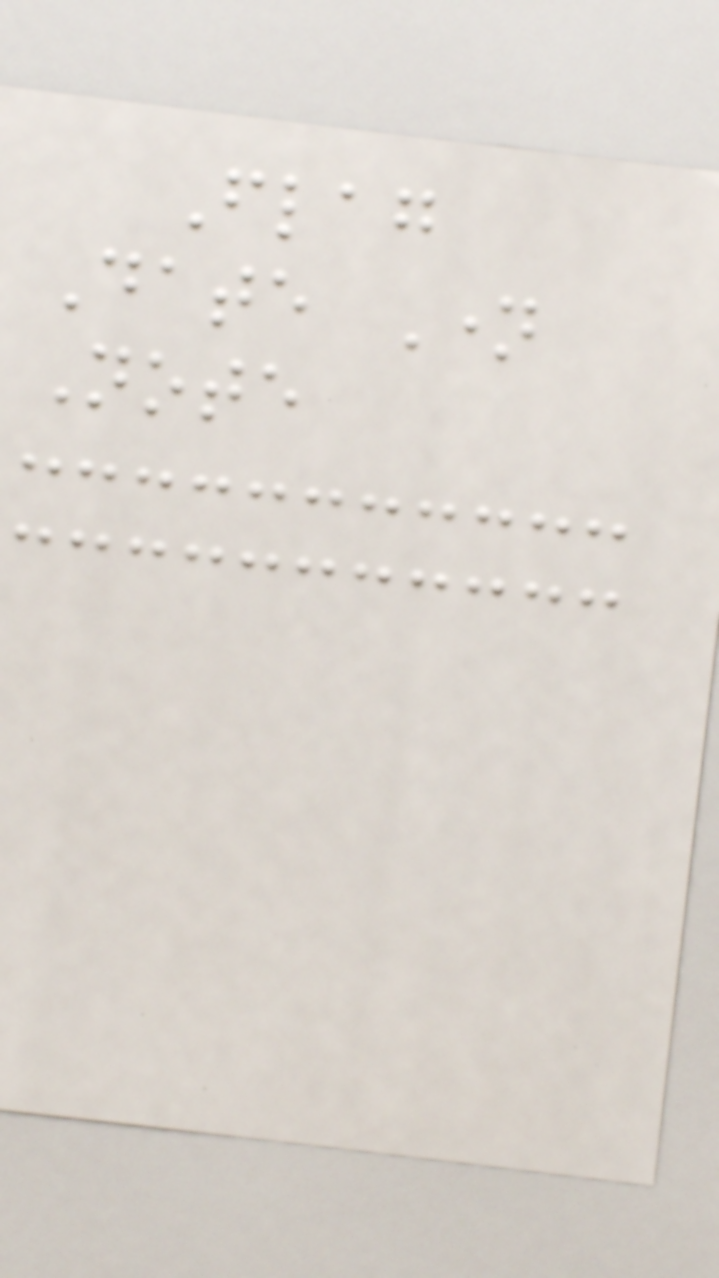Flag
Date Name
Note
